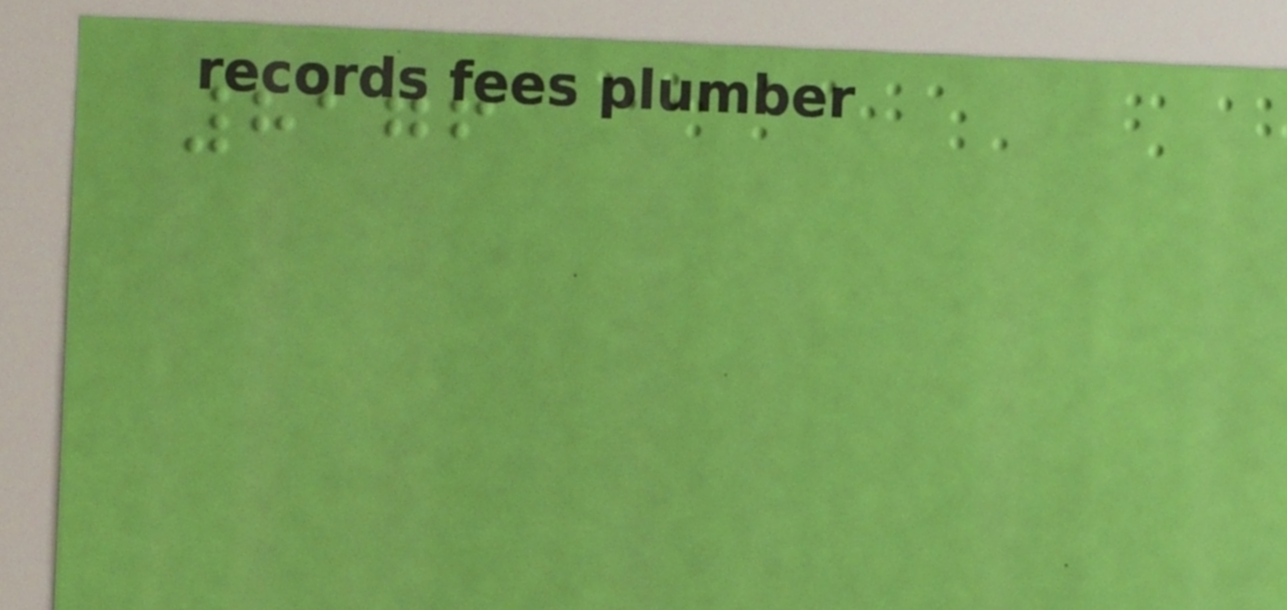8176
